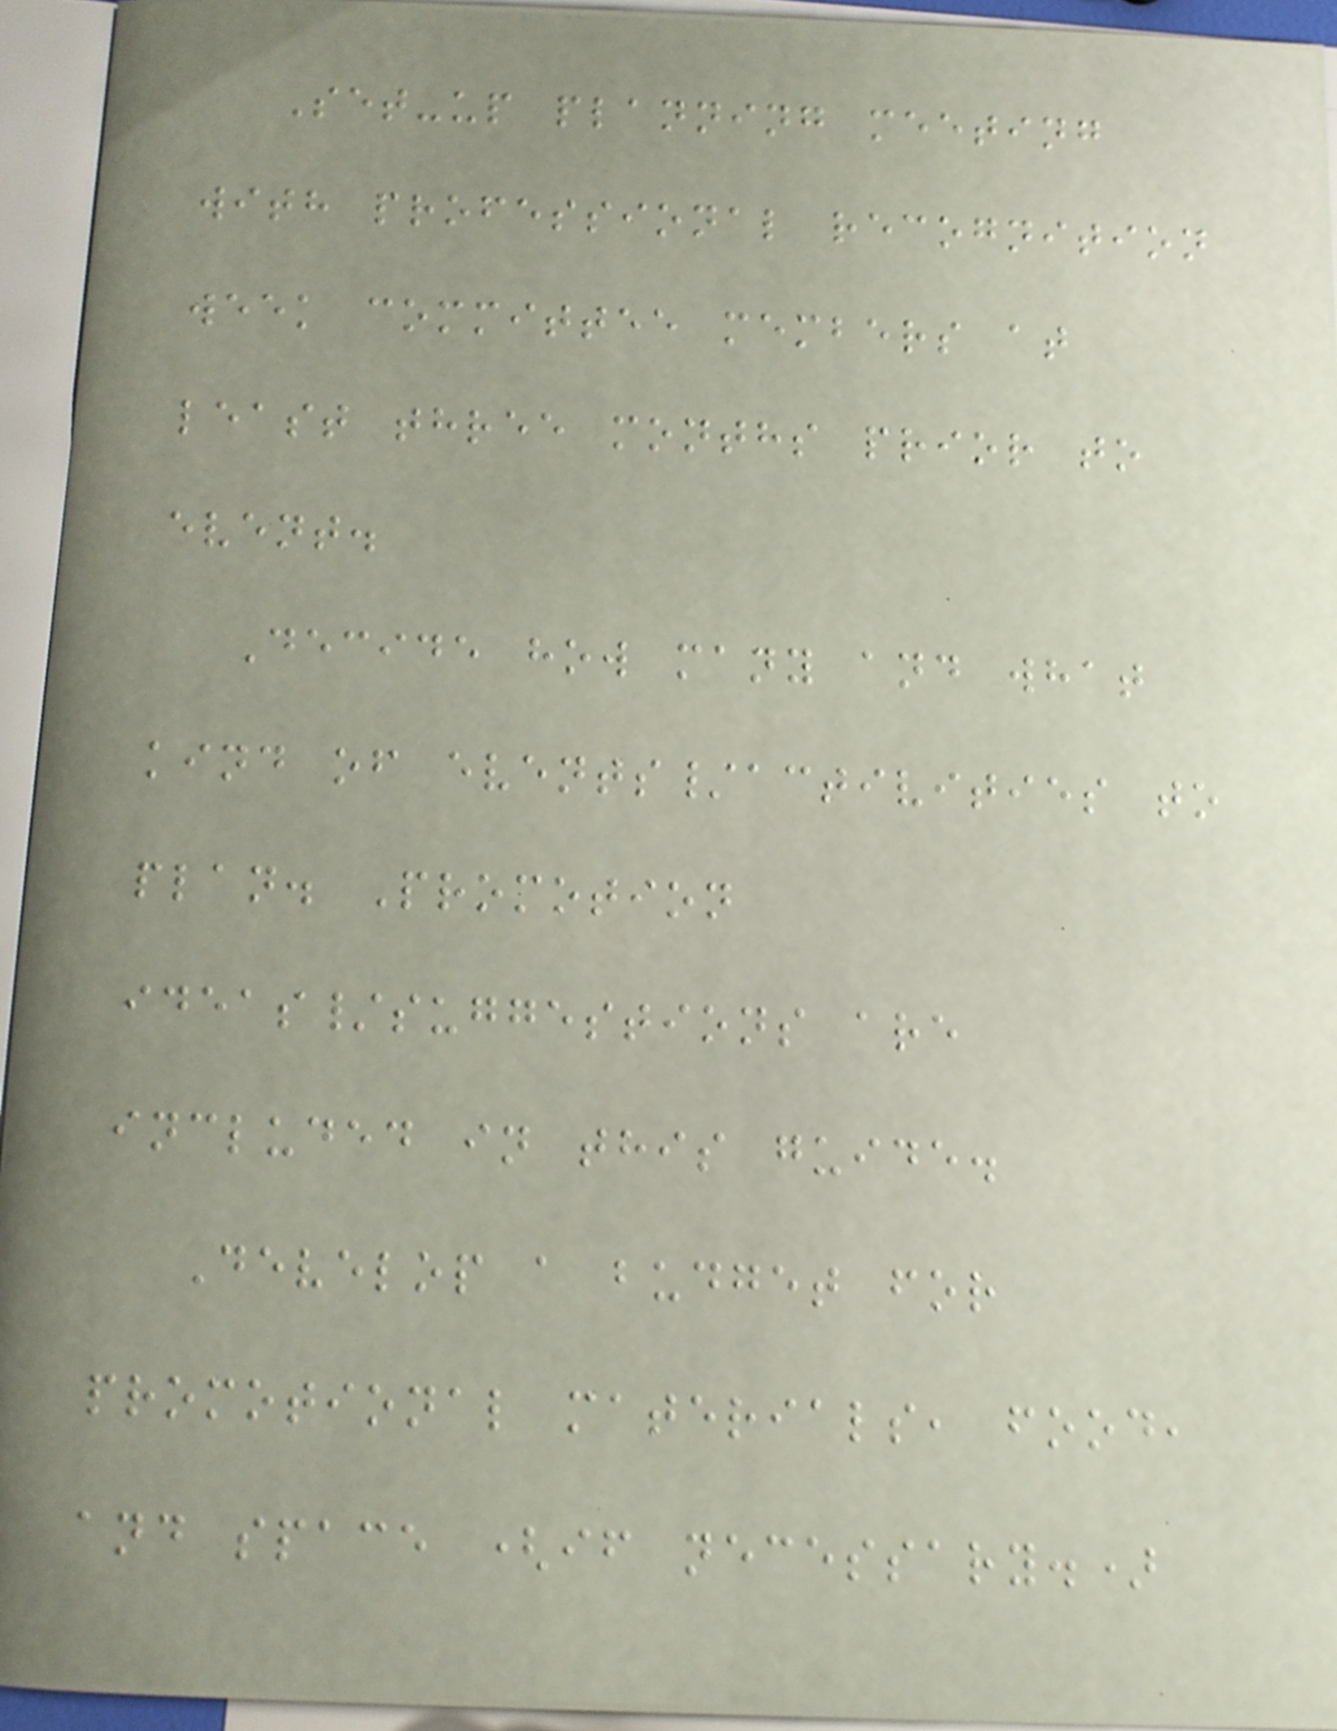Set-up planning meeting
with professional recognition
week committee members at
least three months prior to
event.
Decide how many and what
kind of events/activities to
plan. Promotion
ideas/suggestions are
included in this guide.
Develop a budget for
promotional materials, food,
and space (if necessary.)
